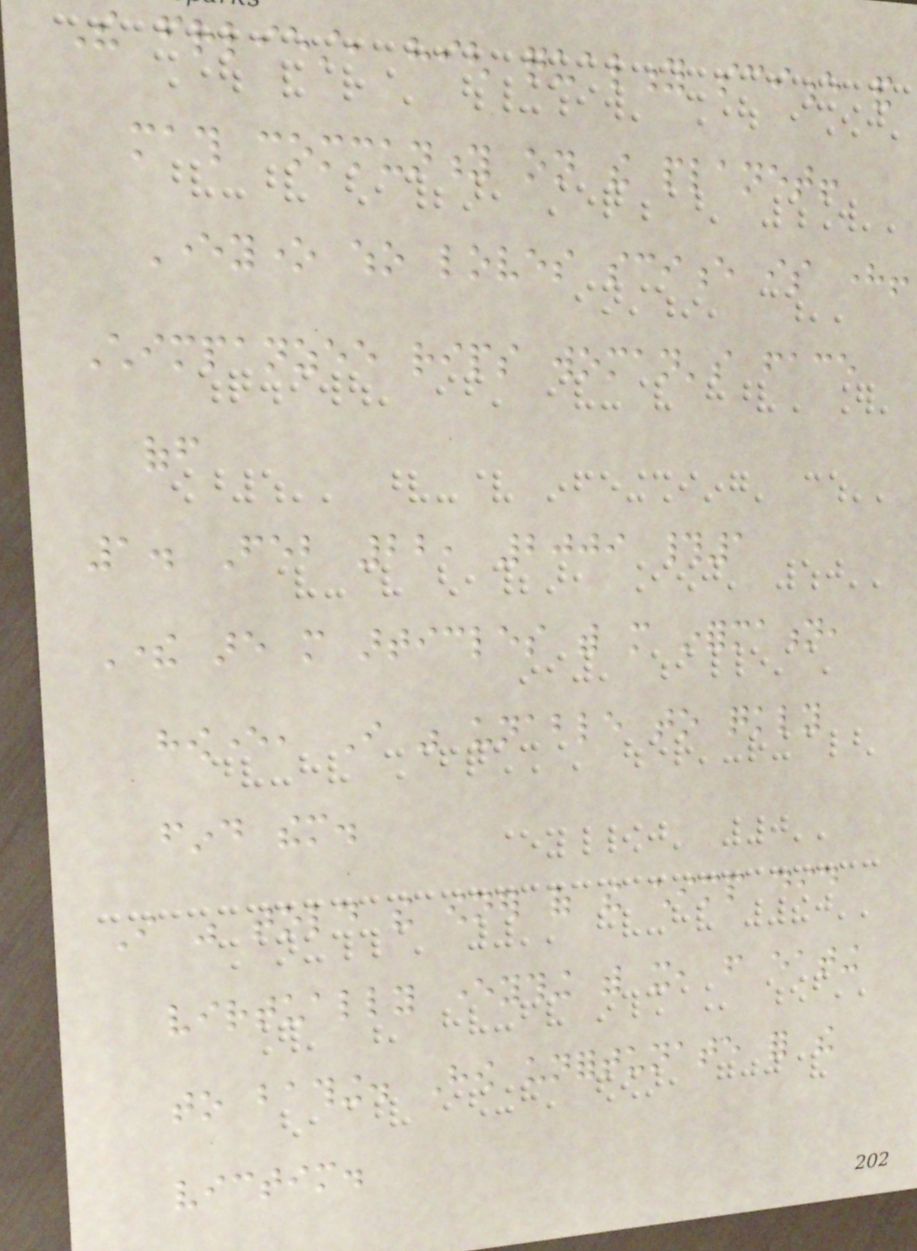The friendliest, high quality science and
math community on the planet!
Everyone who loves science is here!
Chimpanzee rips woman's face
off
1. Feb 22, 2009 #1
There are more articles with more information,
however, I was unable to quickly
find them.
I was told the owner of the chimp did
virtually everything with it, from eating
to bathing. How unfortunate for the
victim.
